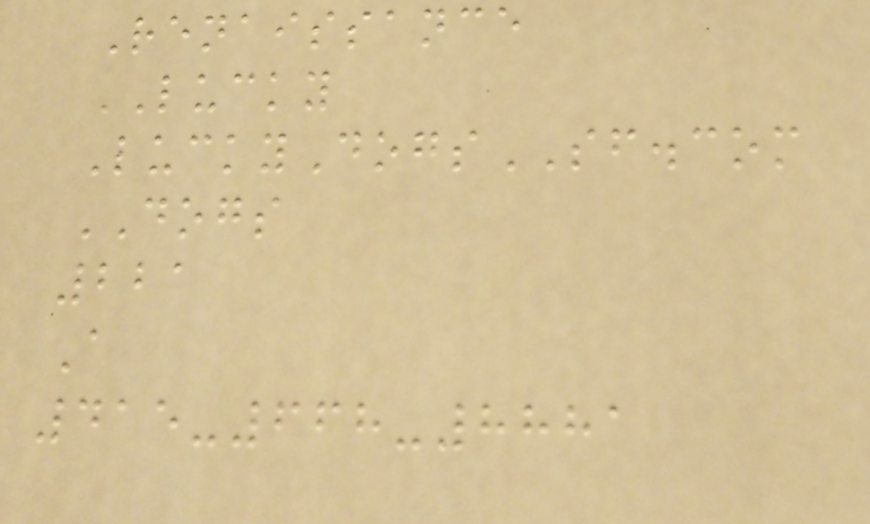Renaissance
LUCKY
LuckyDogsSF.com
DOGS
221
A
415-668-8881
